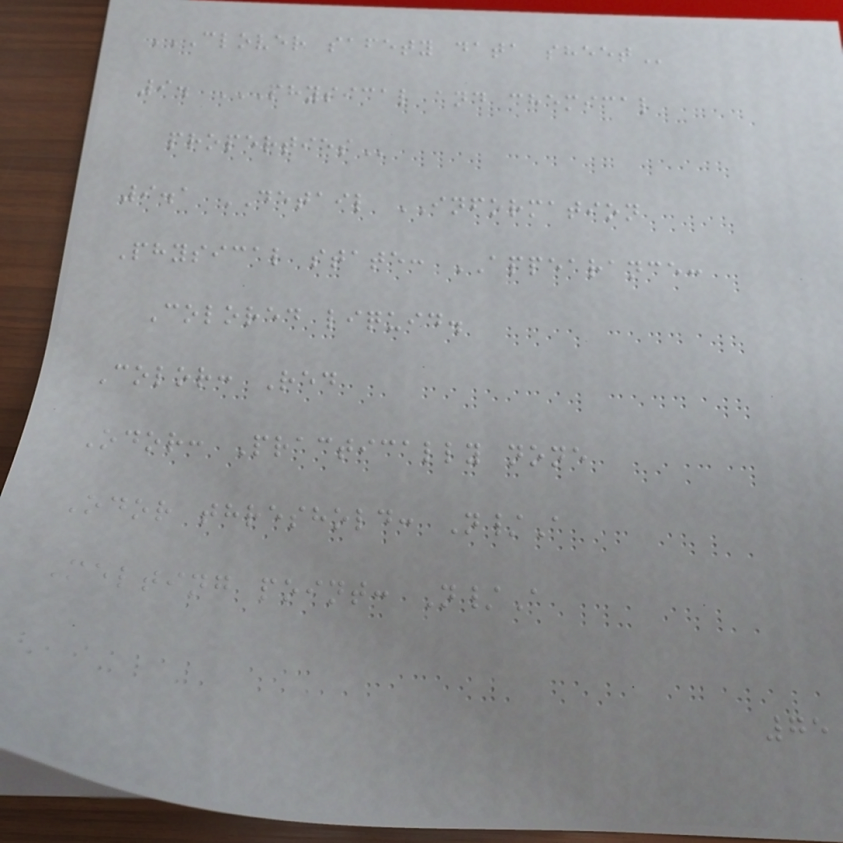CLOVER SAFETY DATA SHEET
9. PHYSICAL AND CHEMICAL
PROPERTIES
9.1 DETAIL INFORMATION
Physical state: APPEARANCE:
Colored liquid.
Color: Red
Odor: Practically none
Odor threshold: N/A
Melting point: N/A
75
